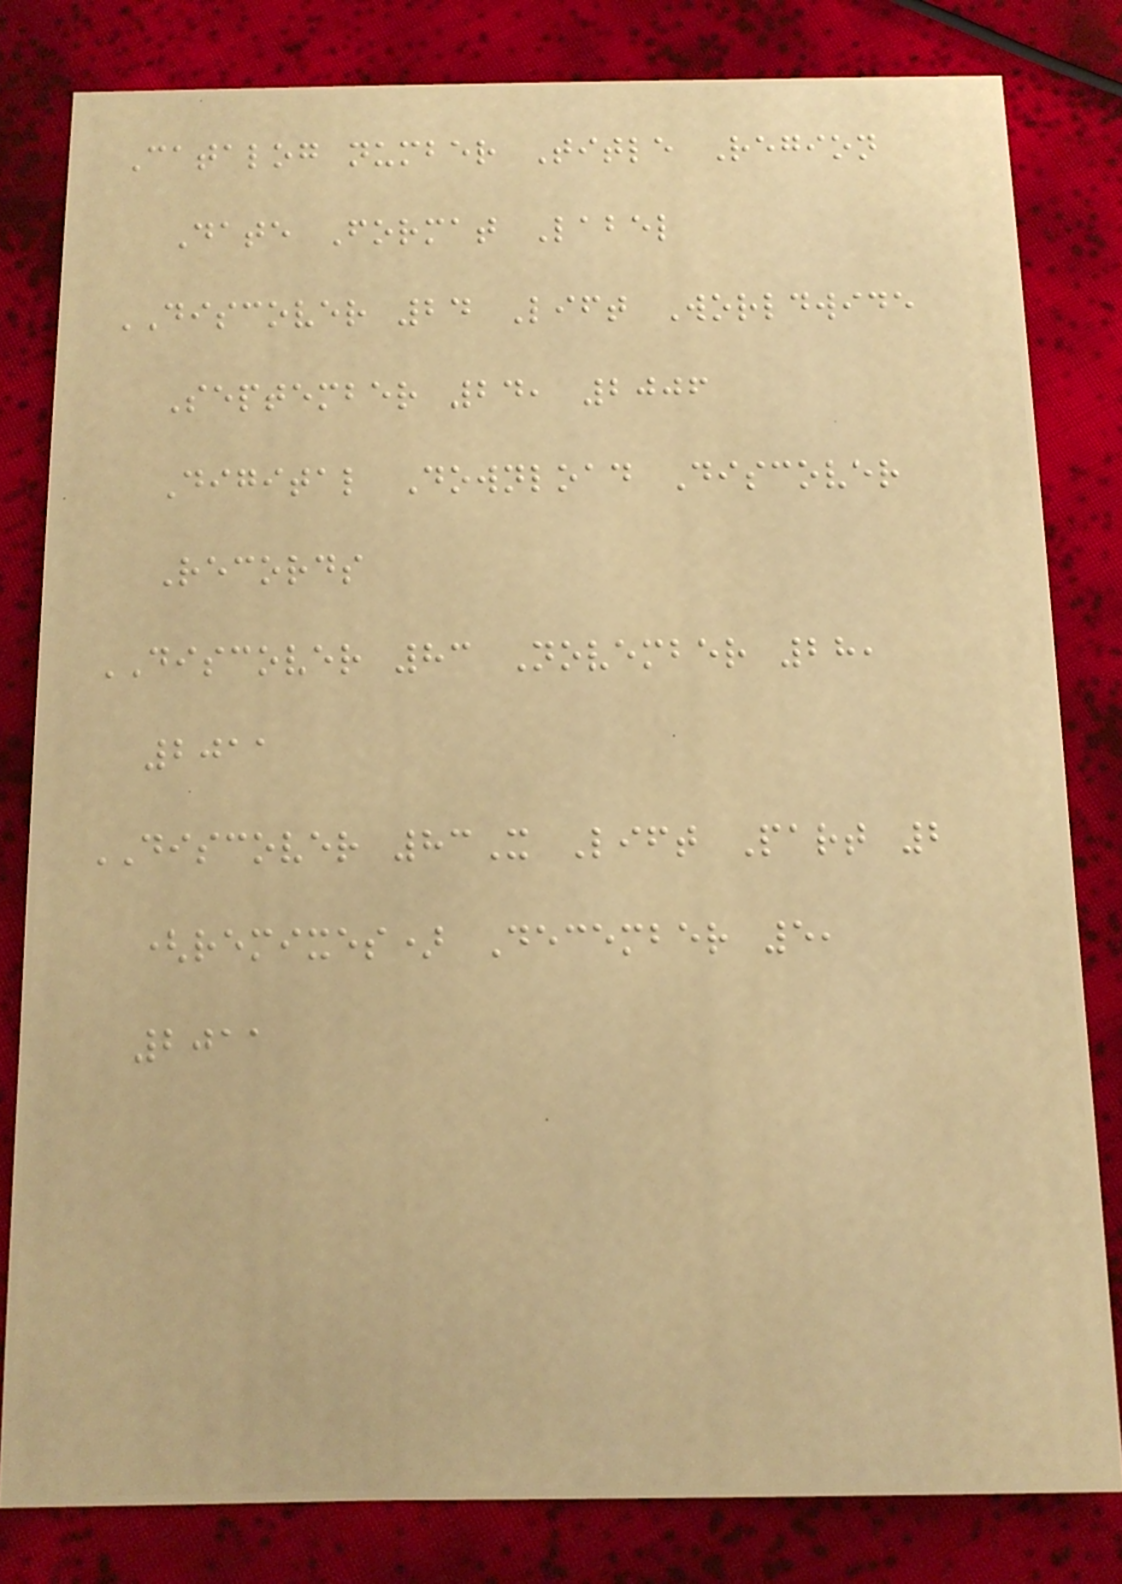Catalog number Title Region
Date Format Label
DISCOVER 24 Lift Worldwide
September 24, 2006
Digital Download Discover
Records
DISCOVER 83 November 28,
2011
DISCOVER 83X Lift Part 2
(remixes) December 5,
2011
